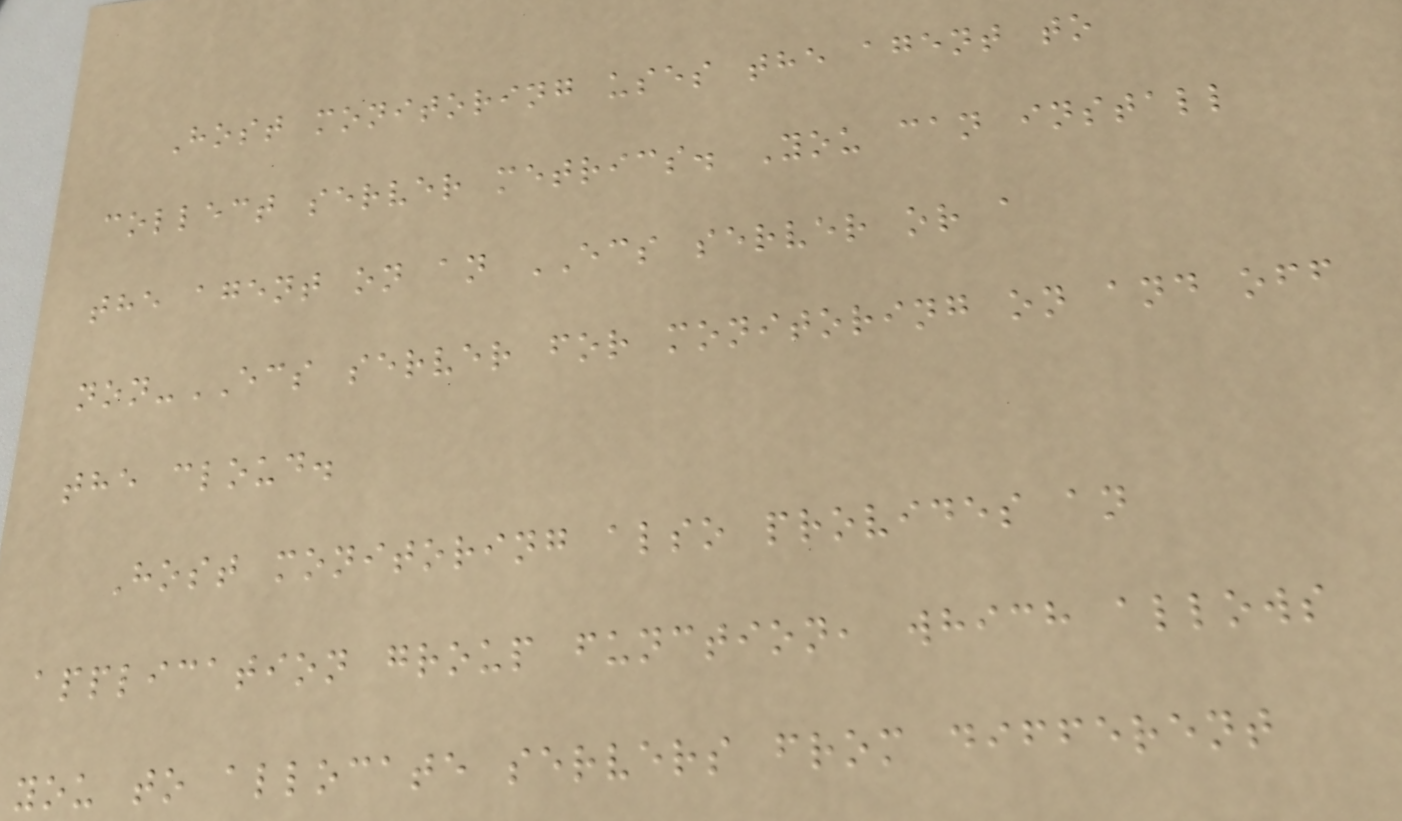Host monitoring uses the agent to
collect server metrics. You can install
the agent on an ECS server or a
non-ECS server for monitoring on and off
the cloud.
Host monitoring also provides an
application group function, which allows
you to allocate servers from different
